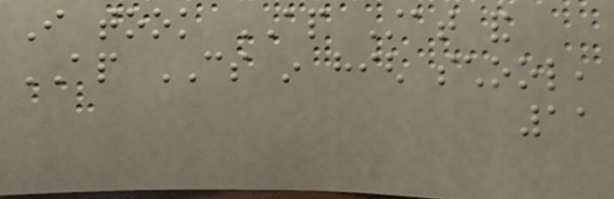I took AP Stat and
AP CS in high school,
11
